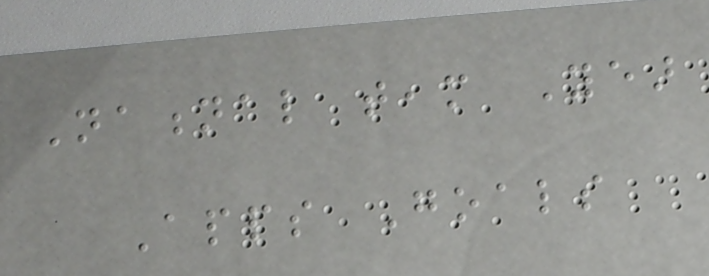National team Year
Apps Goals
